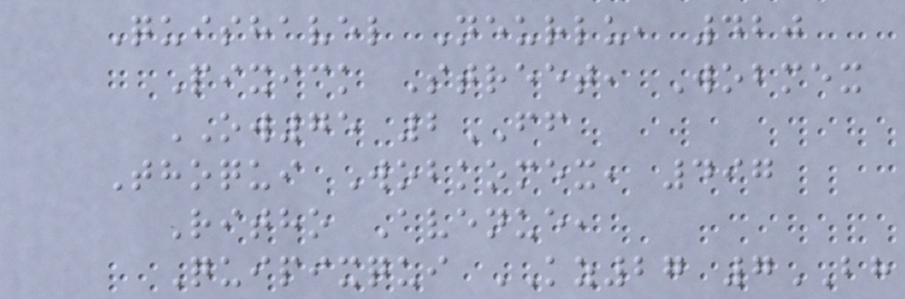Quishavel Neurlu, 420
Pixick Street, Wobmex
OW75 2FF
Thoqui Wobkomex, 497
Ritho Avenue,
Quipixqui KZ27 7BH
